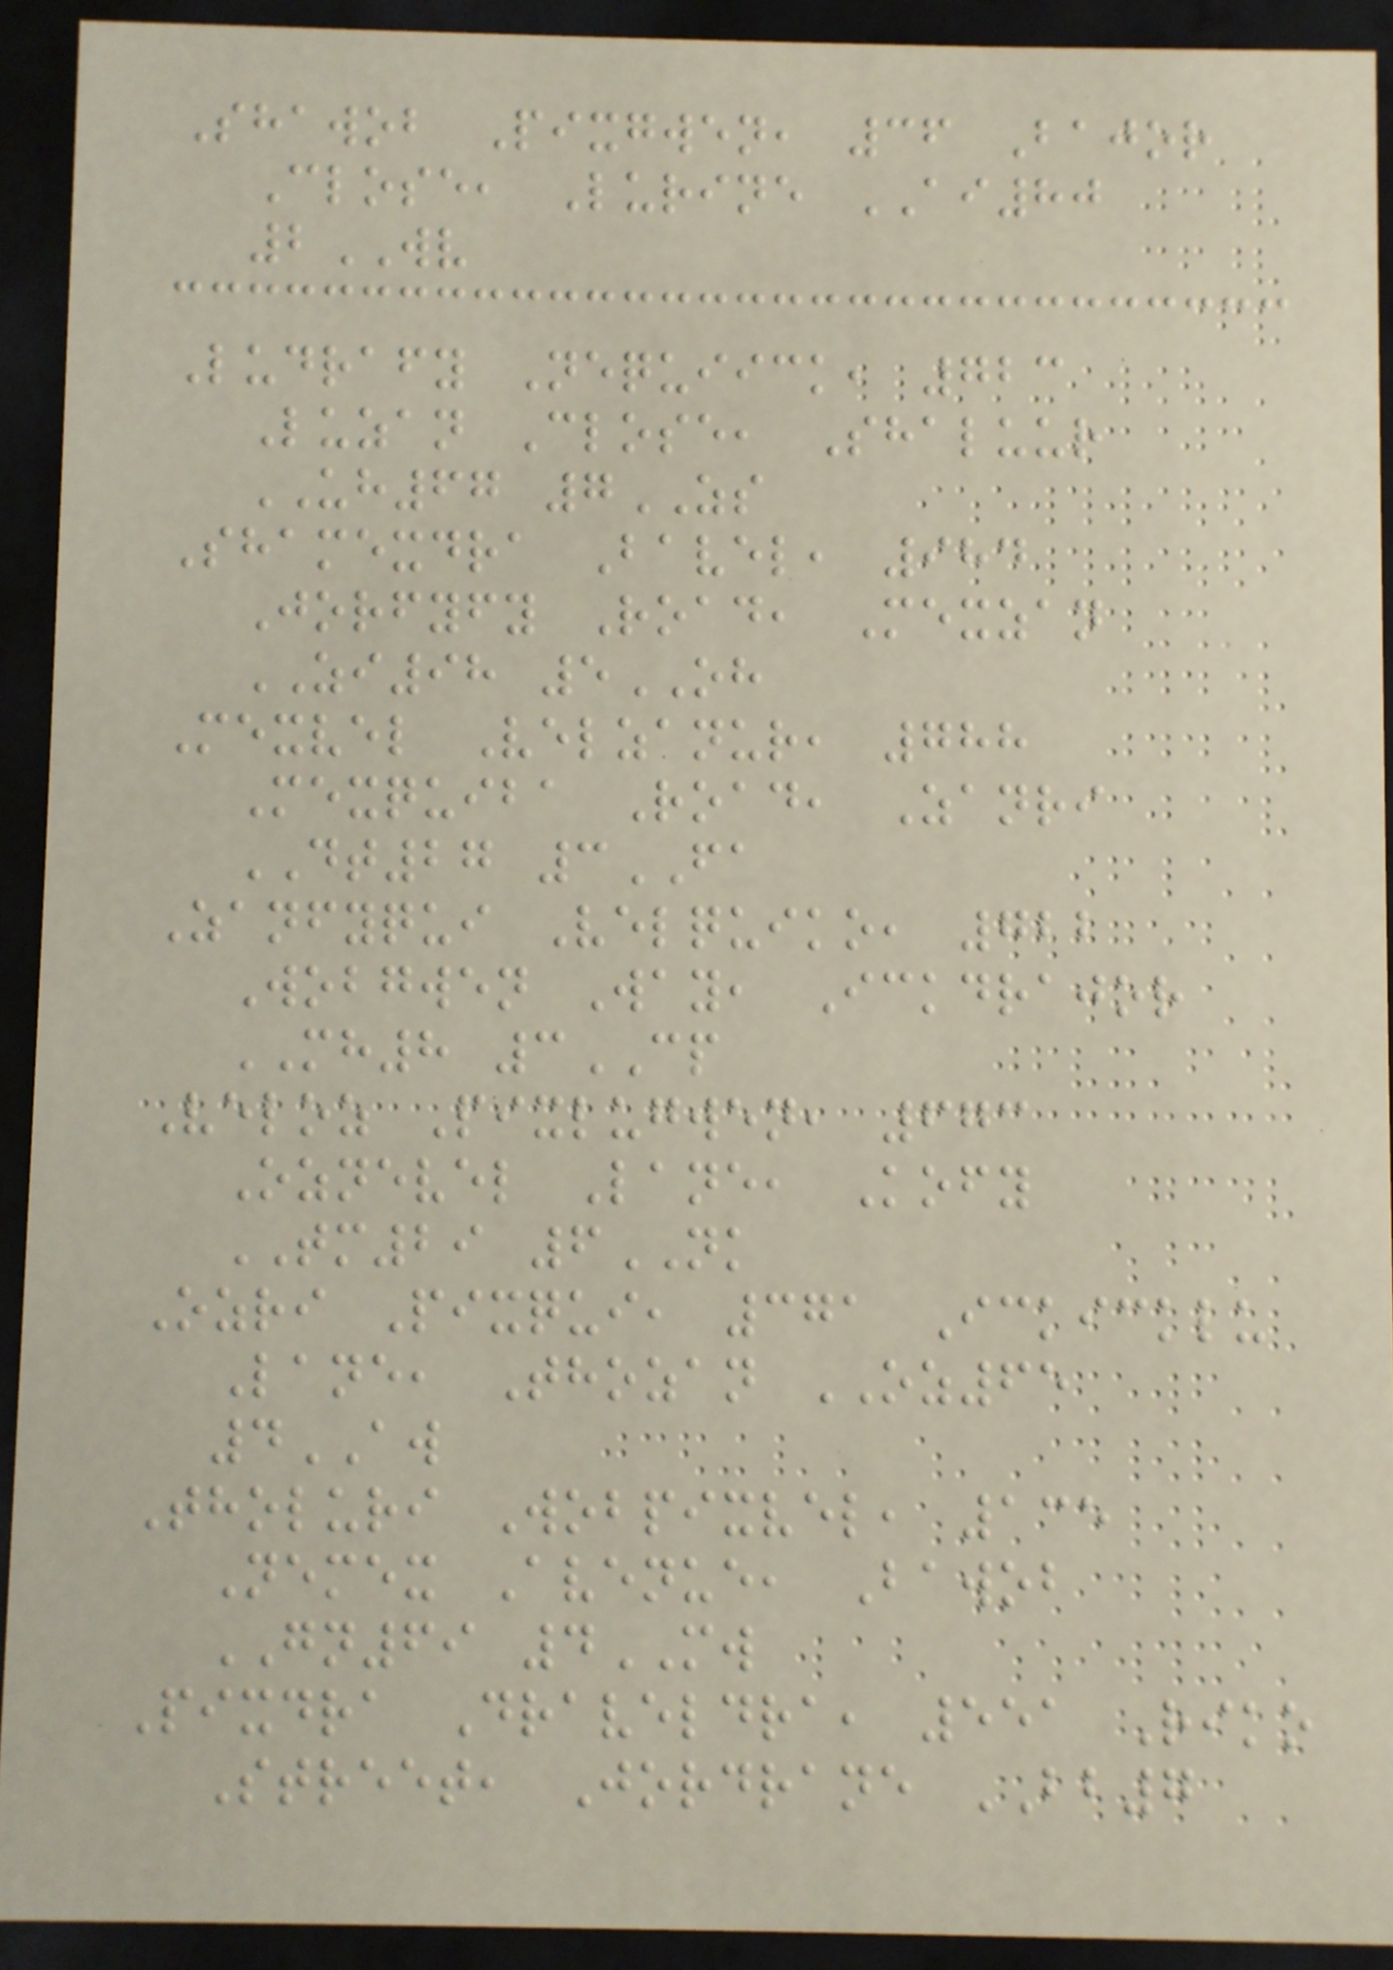Shawob Pixgwen, 36 Bajor
Close, Lurine AI80
2WV
Ludrafy Nequiick, 723
Luzan Close, Shaluur
UH67 7ZS
Shamexdra Bavel, 984
Jorfyfy Road, Mexzan
ZI98 5OH
Mexvel Velzanur, 788
Mexquiba Road, Zanri
DT27 3FA
Zanfyqui Velquiko, 722
Wobgwen Way, Ickdrajor
MH8 3CP
Veloz Pixlugwen, 673
Oznevel Lane, Kofy
TM29 6NK
Ozri Pixqui, 371 Ickicklu
Lane, Thozan OZ65
4AW
Tholuri Wobpixvel, 135
Nemex Avenue, Bawob
GN69 4MW
Pixdra Draveldra, 551 Riko
Street, Jordrane BB7
